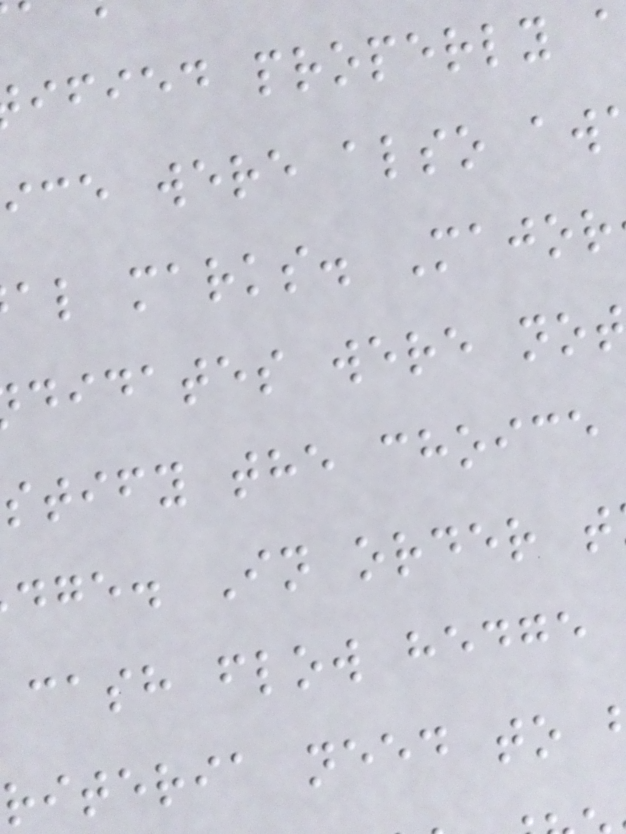ified properly a
ice were also aw
al marks. Major
didates were not
stify the choice
dge. In order t
cash flow hedge
riteria need to
